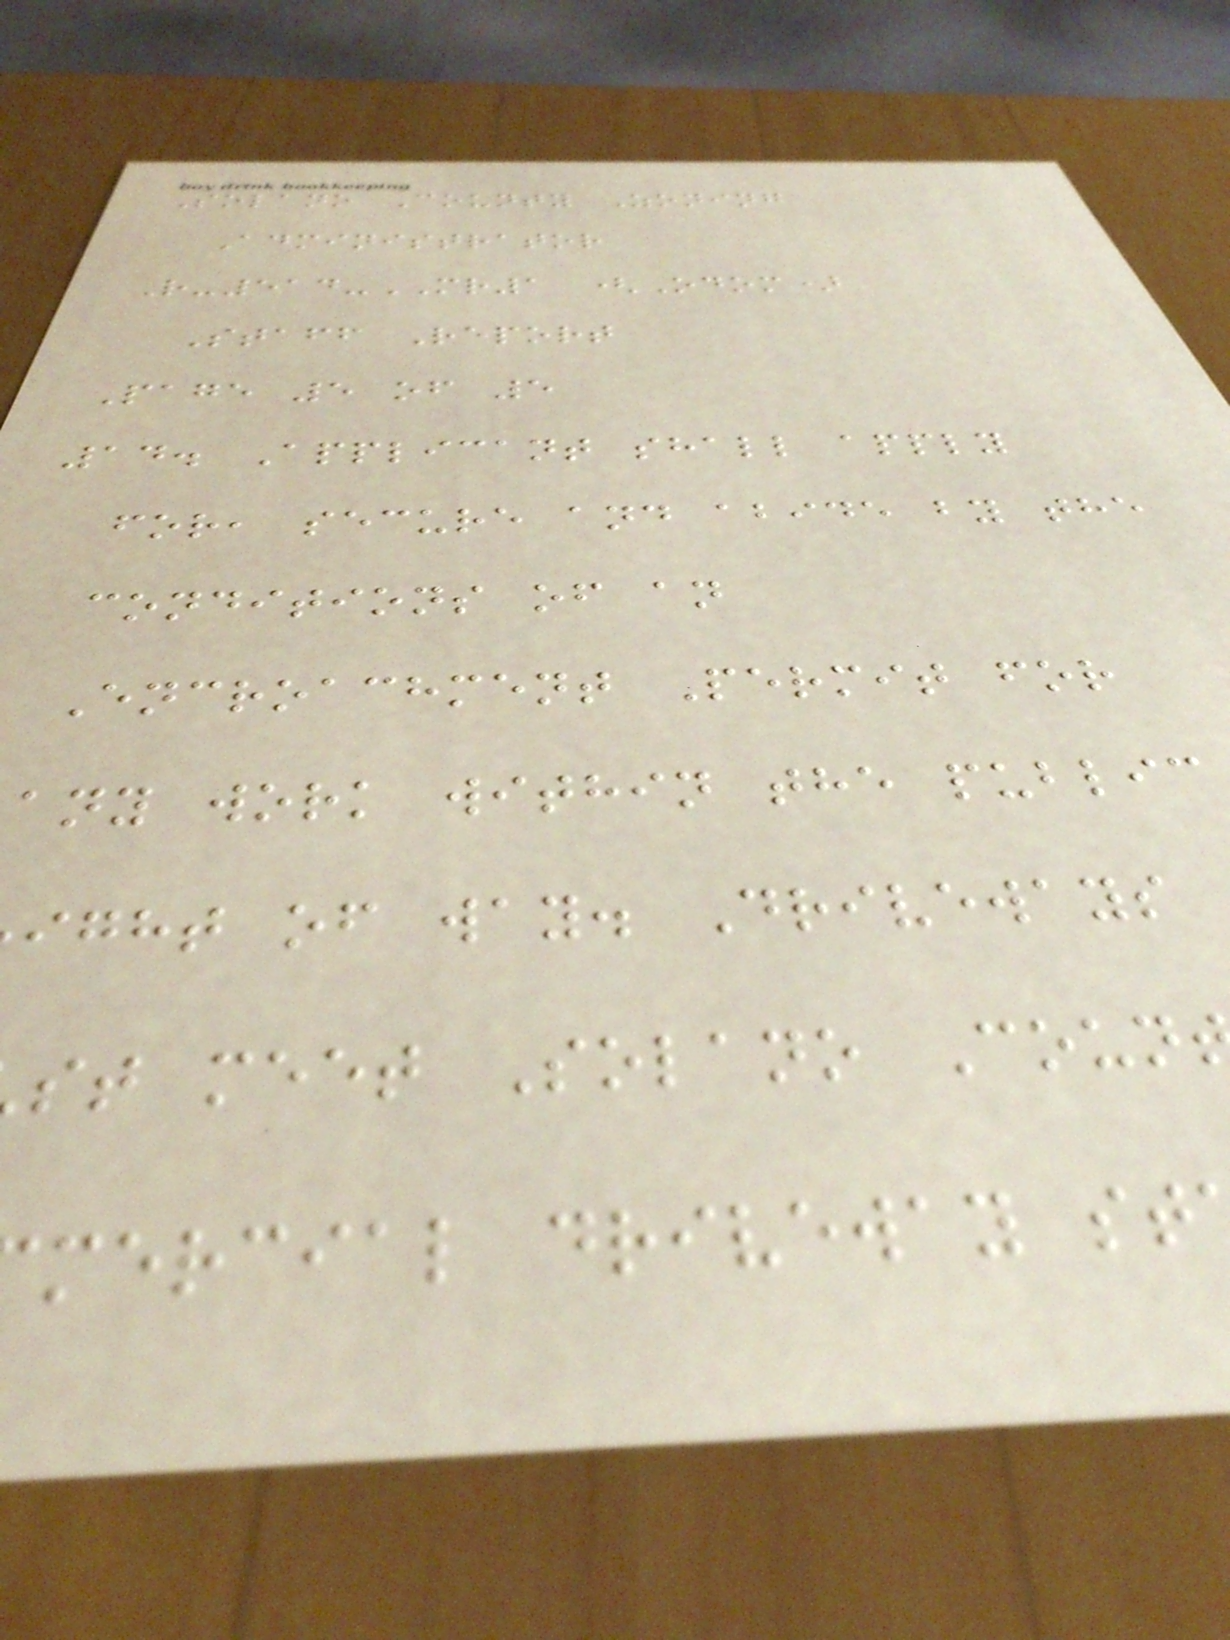Solano County Zoning
Administrator
R-514-MR1 (Odom)
Staff Report
Page 5 of 5
14. Applicant shall apply
for, secure and abide by the
conditions of an
Encroachment Permit for
any work within the public
ight of way. Driveways
st meet Solano Coun
mercial driveway st
